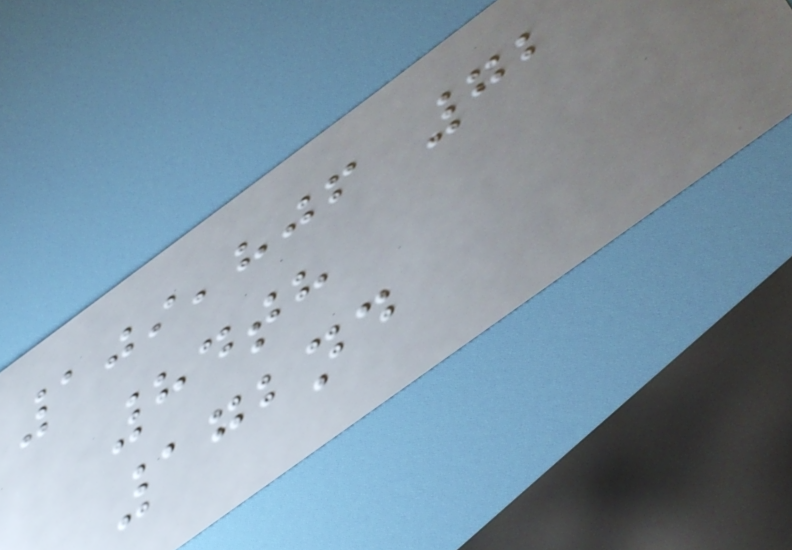109,806 72
84th
172nd
